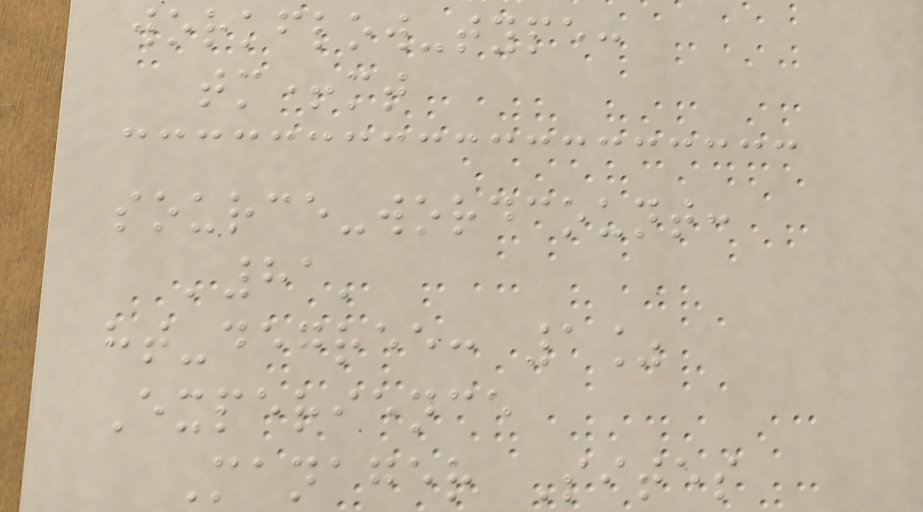workflow-type:
tm+mt
source-wordcount:
'81'
ht-degree: 1%
Experience
Manager Sites
